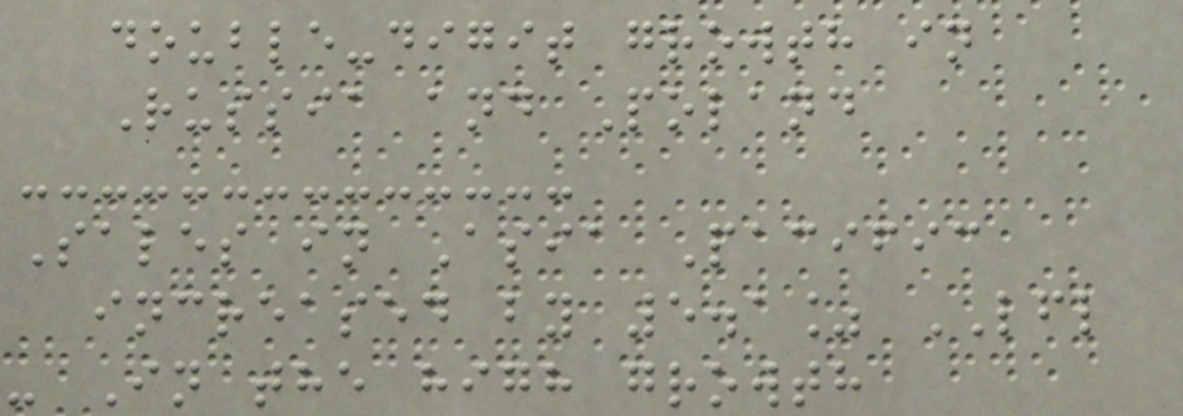double-digit growth in
Russia and Poland
Sales in Asia Pacific
increased by 5.1% LFL
- In the high growth
